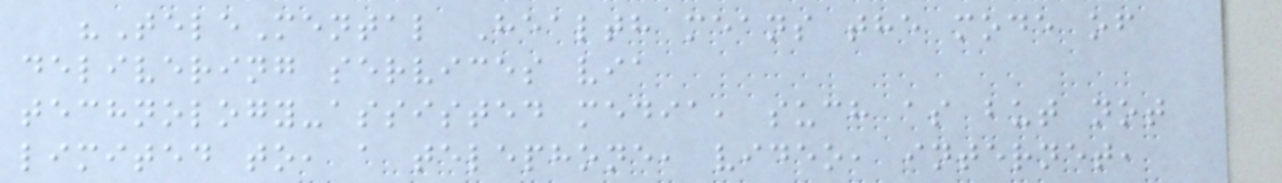"TeleMental Health means the mode of
delivering services via
technology-assisted media, such as but not
limited to, a telephone, video, internet,
